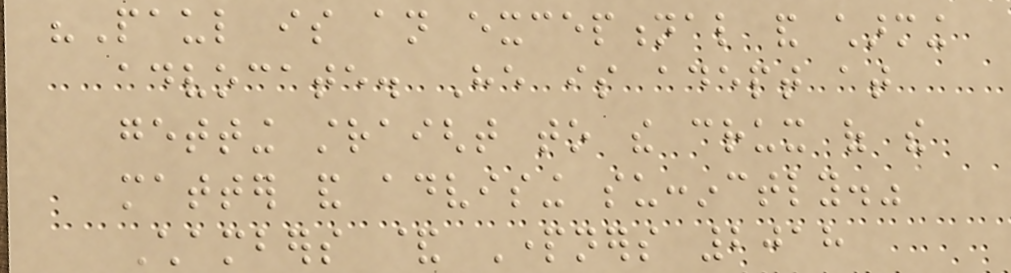"Paul is an exceptional and charming
advocate. He is adept at
getting straight to the crux of the
matter and advising succinctly."
Chambers & Partners 2018
